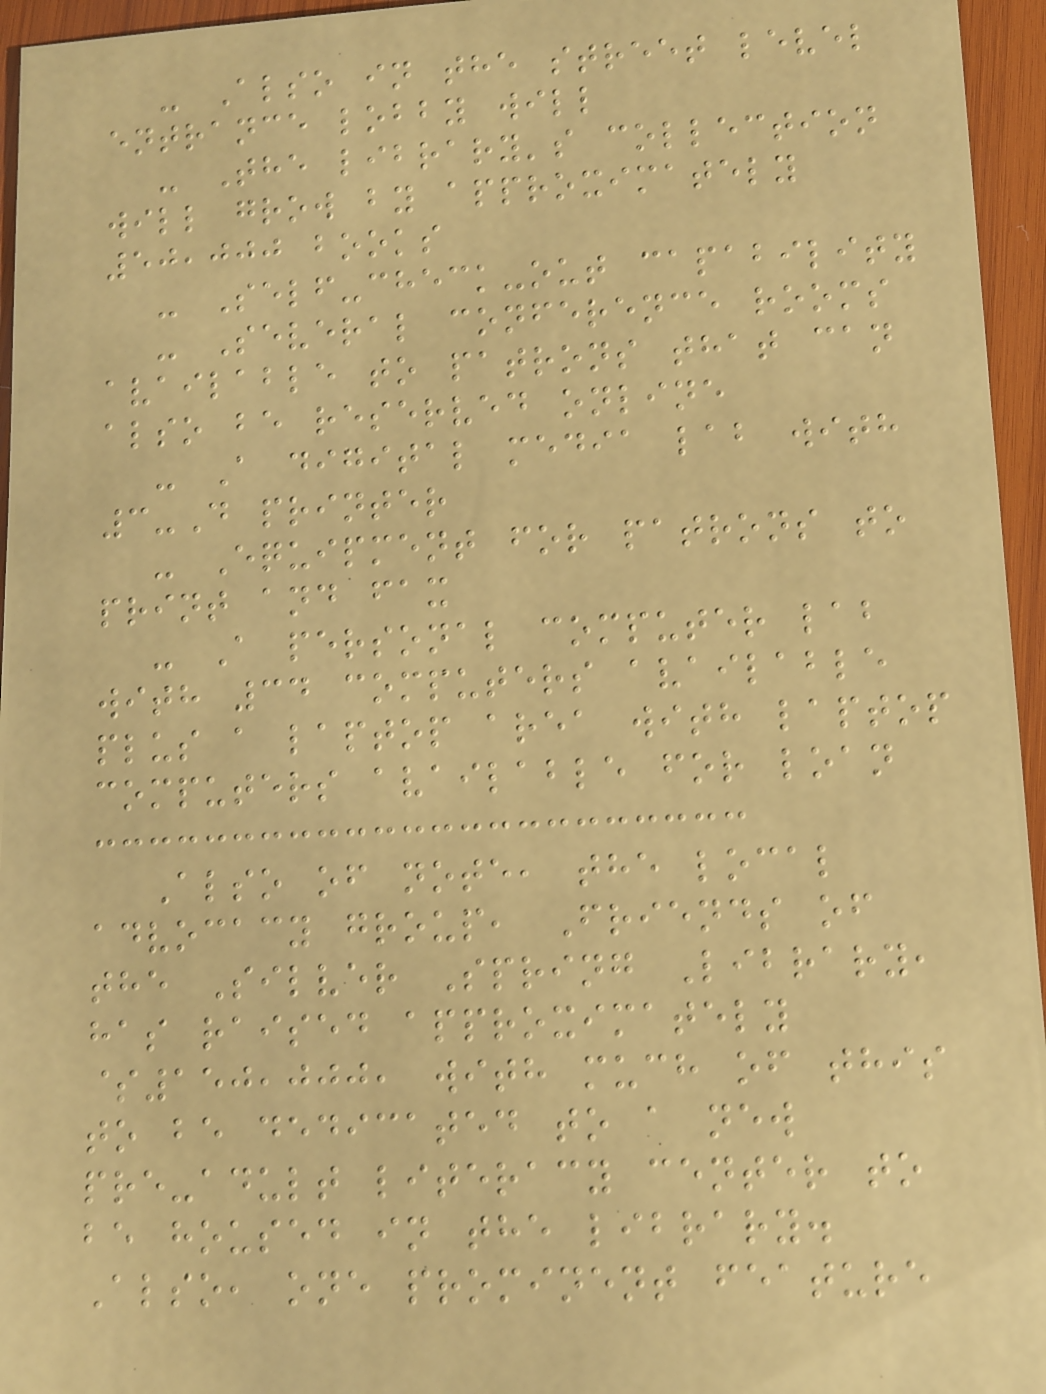- Also in the street level
entrance lobby will
- The library's collection
will grow by approximately
50,000 books
- Self-check-out capability
- Several conference rooms
available to patrons that can
also be reserved online
- A digital media lab with
3-D printer
- Equipment for patrons to
print and fax
- A personal computer lab
with 34 computers available
plus a laptop area with laptop
computers available for loan
Also of note, the local
advocacy group, Friends of
the Silver Spring Library,
has raised approximately
$150,000, with much of this
to be dedicated to a new
pre-adult literacy center to
be housed in the library.
Also, one prominent feature
